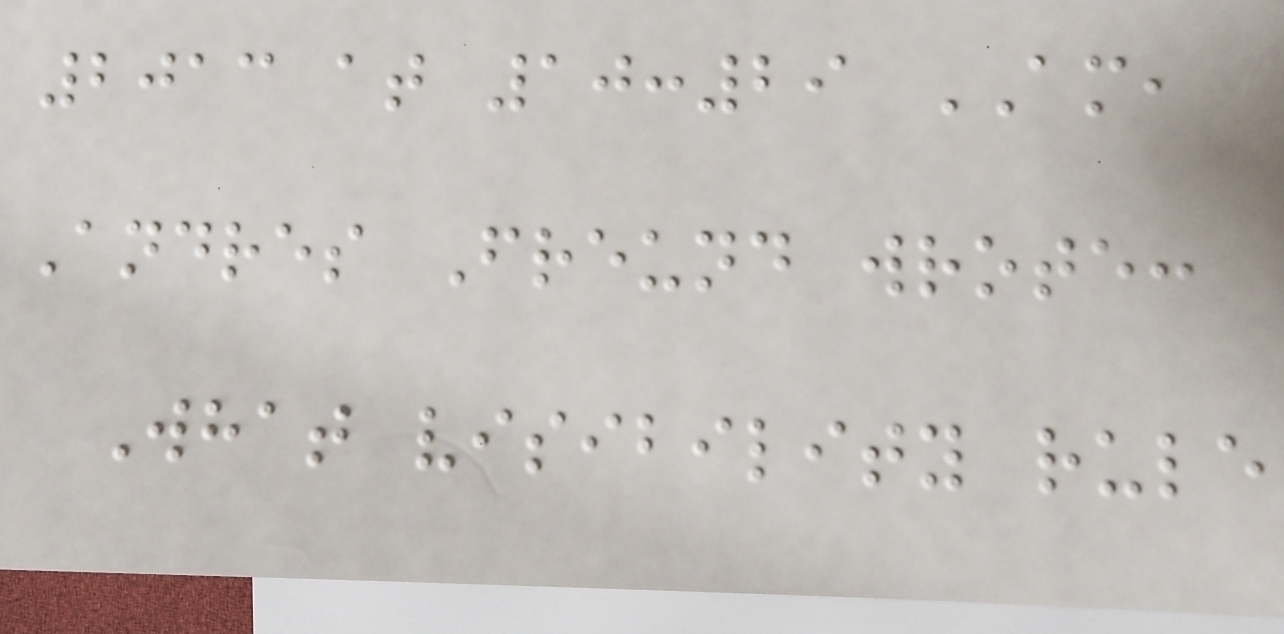2013 at 10:29 AM,
Andres Freund wrote:
What visibility rule
